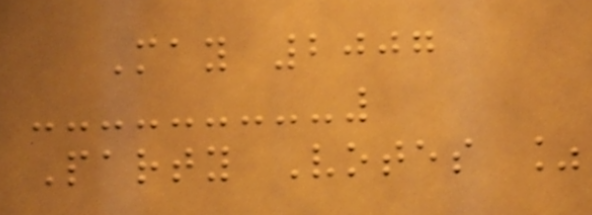May 2007
Party Votes %
